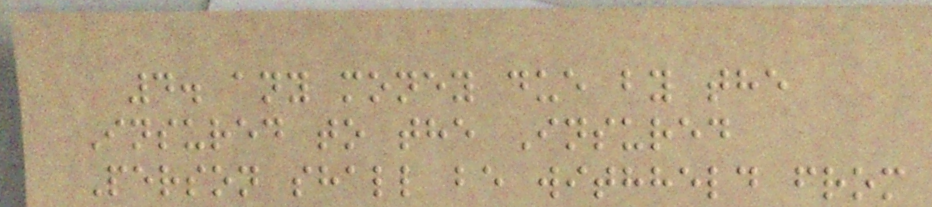4. any money due by the
Insured to the Insured
Person shall be withheld from
